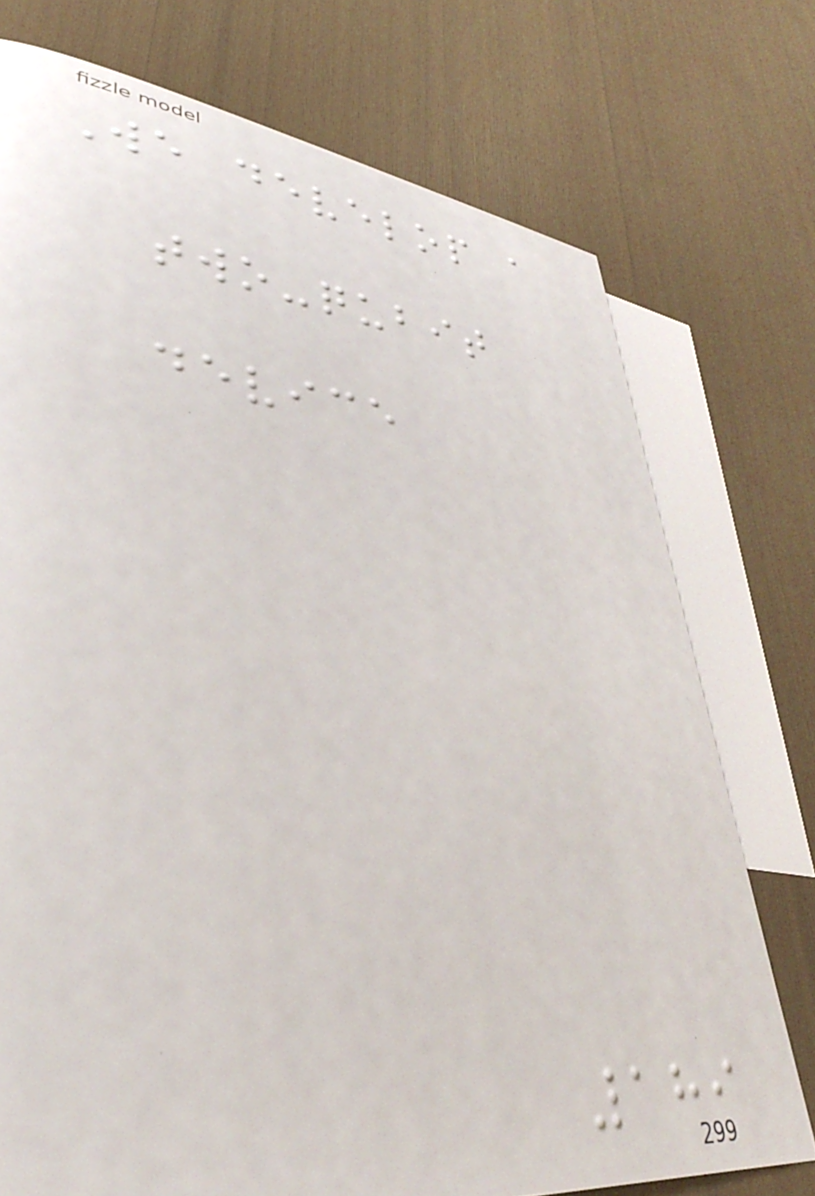We develop a
two-qubit
device
189
